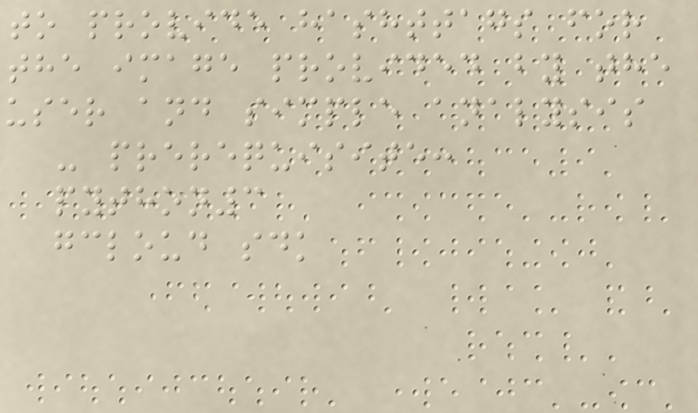to provide hashttags for
the image provided by the
user and simple analysis
- prerequisite:
python3
gcloud sdk
